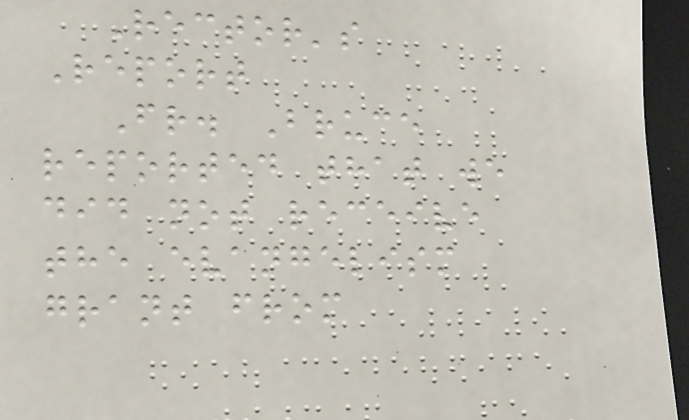Rector's
Report
Fr. Bruce
reported that we
did not receive
the evangelism
grant from
